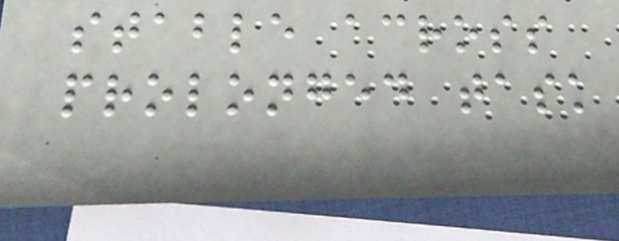stable across
prolonged task
